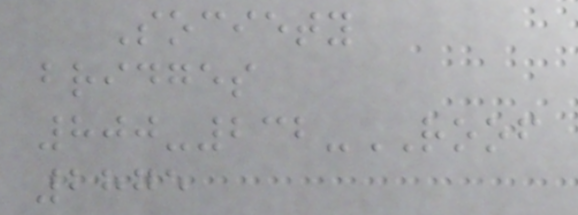Society
bridges
800-232-ROOF
2875
